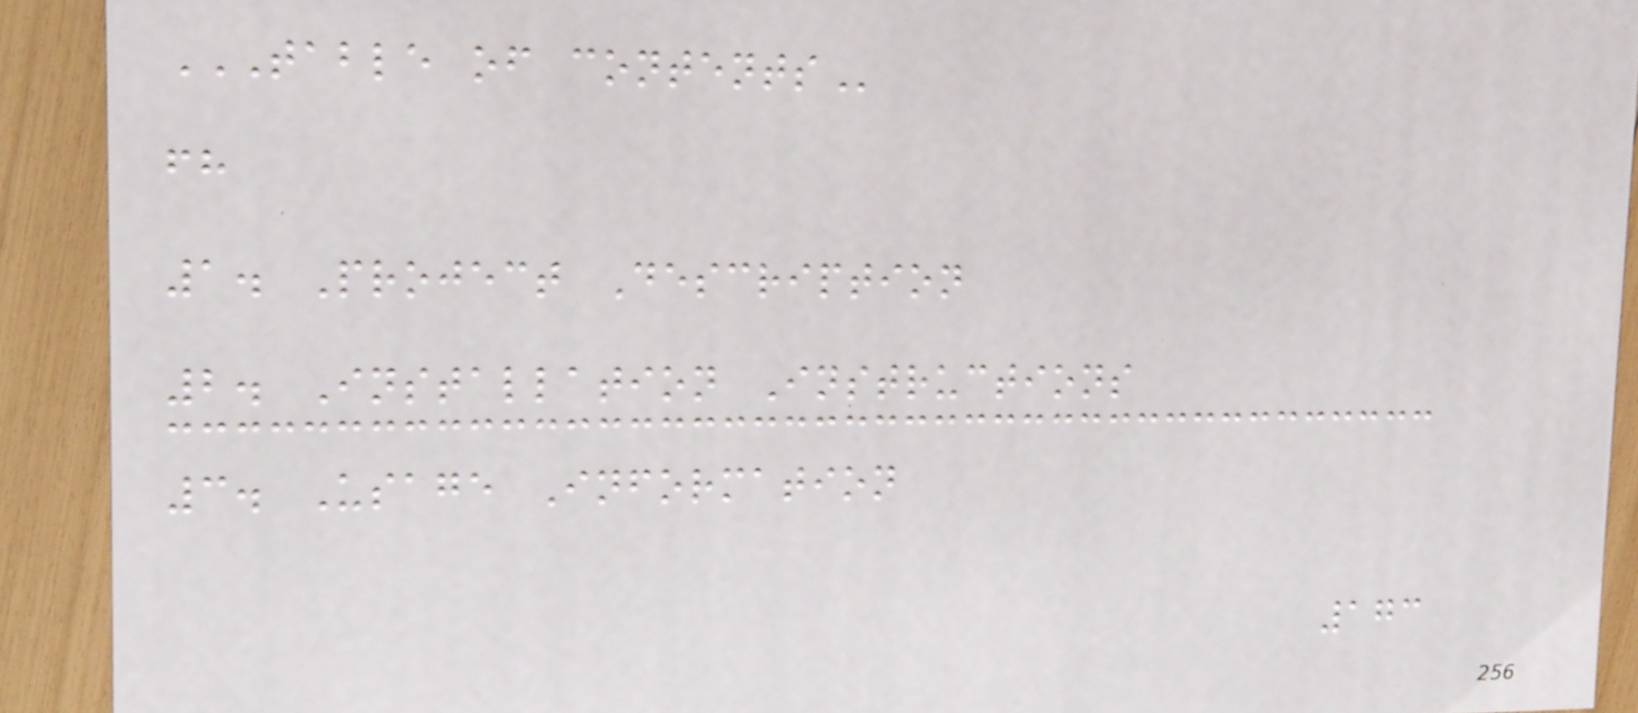TABLE OF CONTENTS
fh
1. Project Description
2. Installation Instructions
3. Usage Information
173
